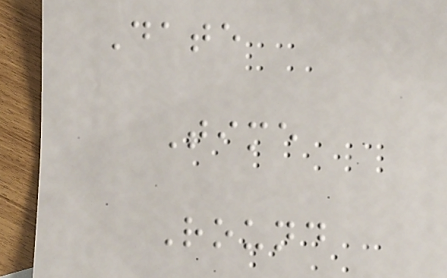Date
Time
Round
